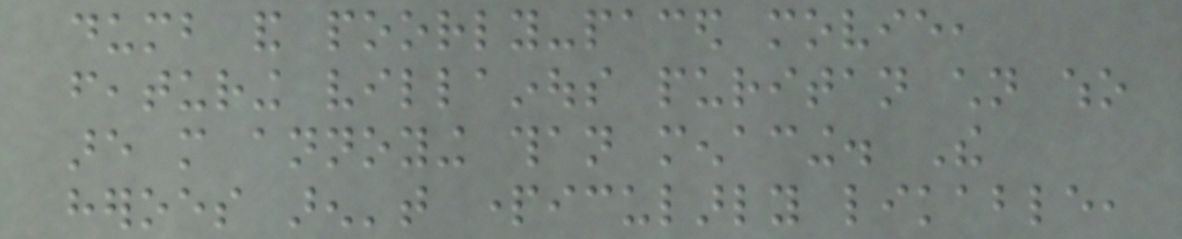dumb and poorly-paced movie,
featuring villainous puritan children who
are more annoying than menacing. The
heroes aren't particularly likable,
